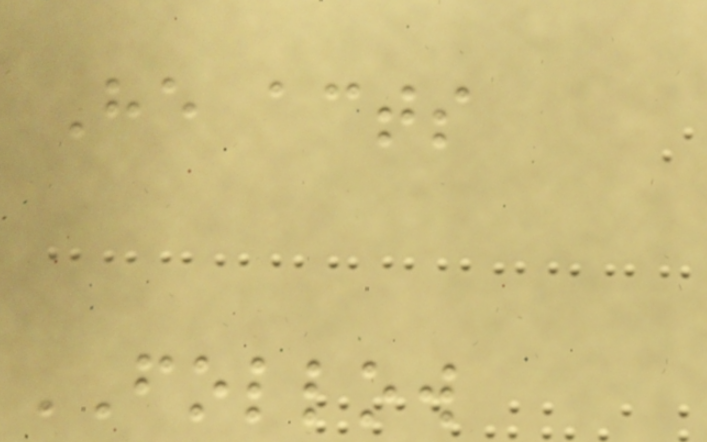He acts
FOLLOW
